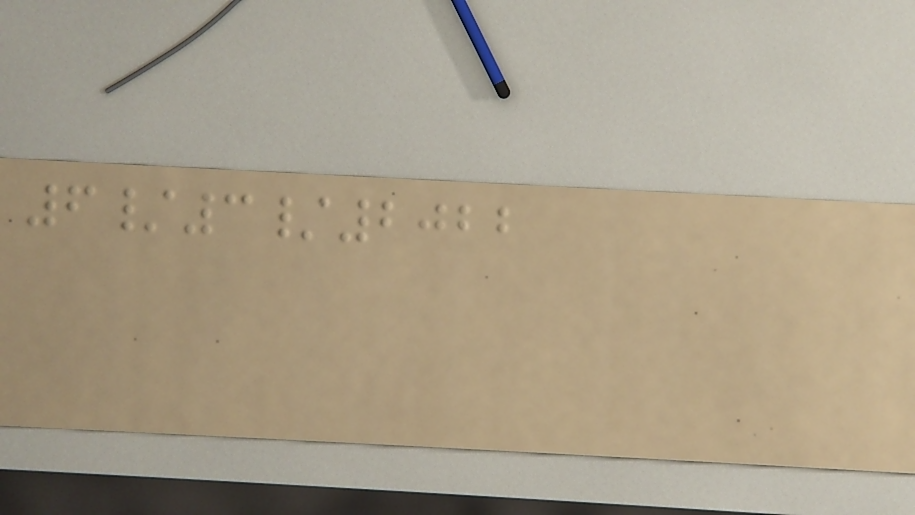6/3/2022
